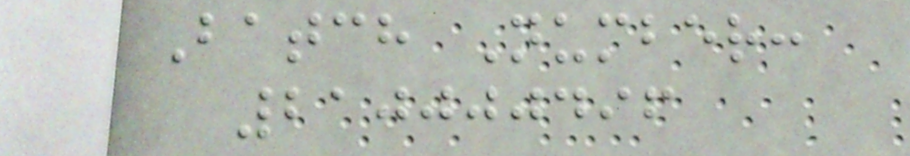Batch Number:
210000496
